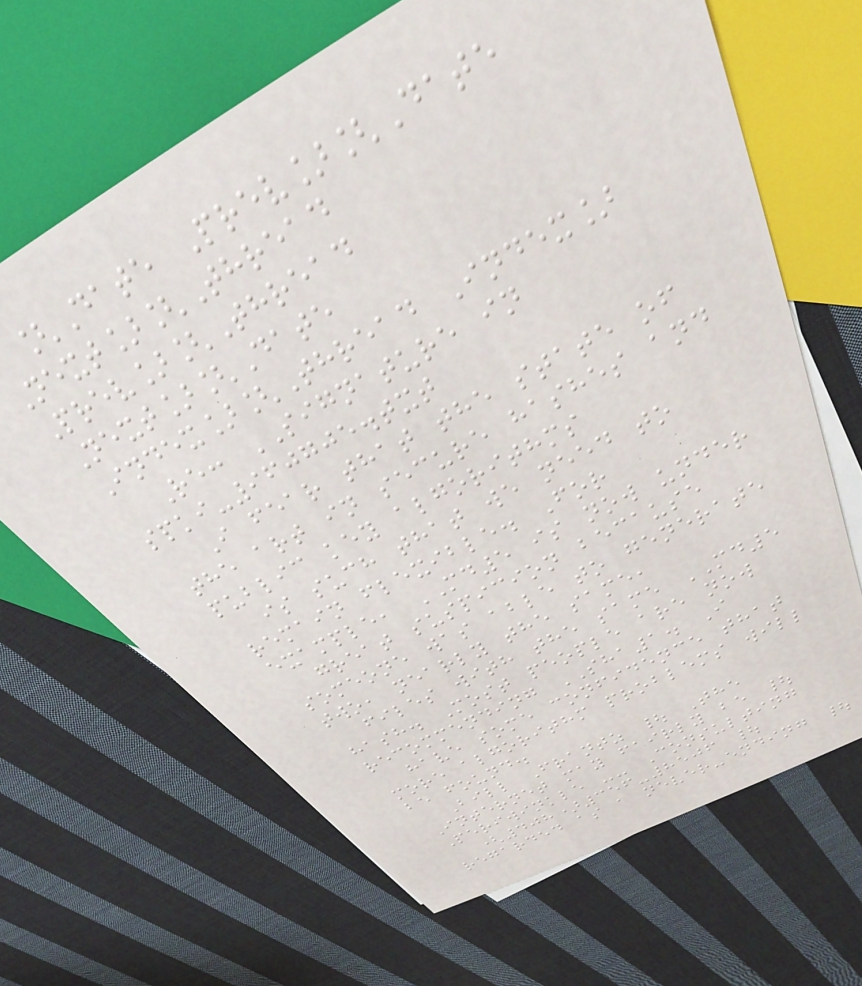[Date Prev][Date
Next][Thread
Prev][Thread
Next][Date
Index][Thread Index]
Re: SIGNATURE in
spki-960705.txt
I fear that the state of
the art in secure hashes and
public key algorithms
is such that we need to
remain flexible. For
example, MD5 is now under
great suspicion because
someone was able to generate
two, nearly the same,
files with the same MD5
hash. Most people are now
recommending SHA1. I
have some confidence that
more algorithm problems will
be found.
Bill Frantz | The
Internet may fairly be |
Periwinkle -- Consulting
(408)356-8506 |
regarded as a never-ending |
